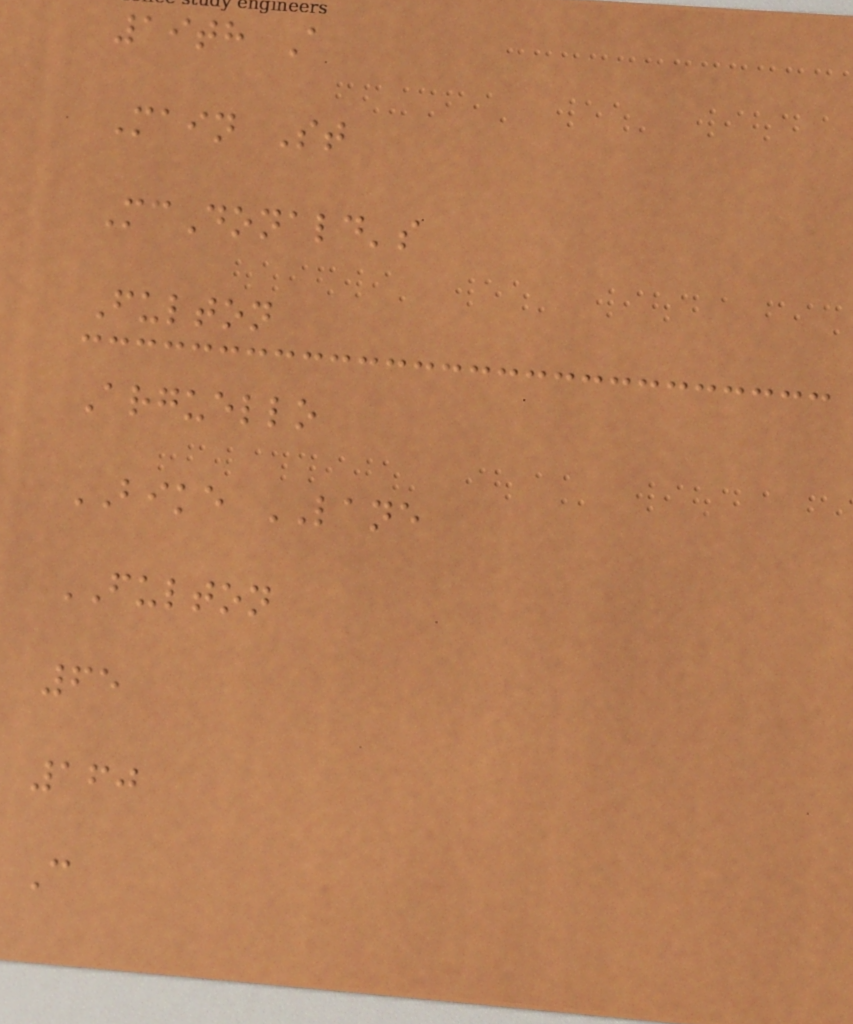19th A
Main St
McDonald's
Fulton
Arguello
BIKE LANE
FULTON
65
160
C
